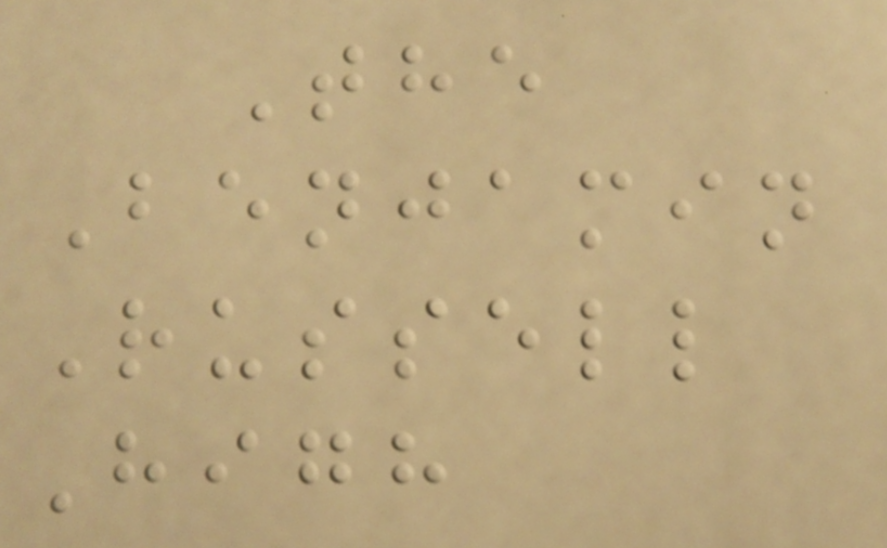The
Benjamin
Russell
High
